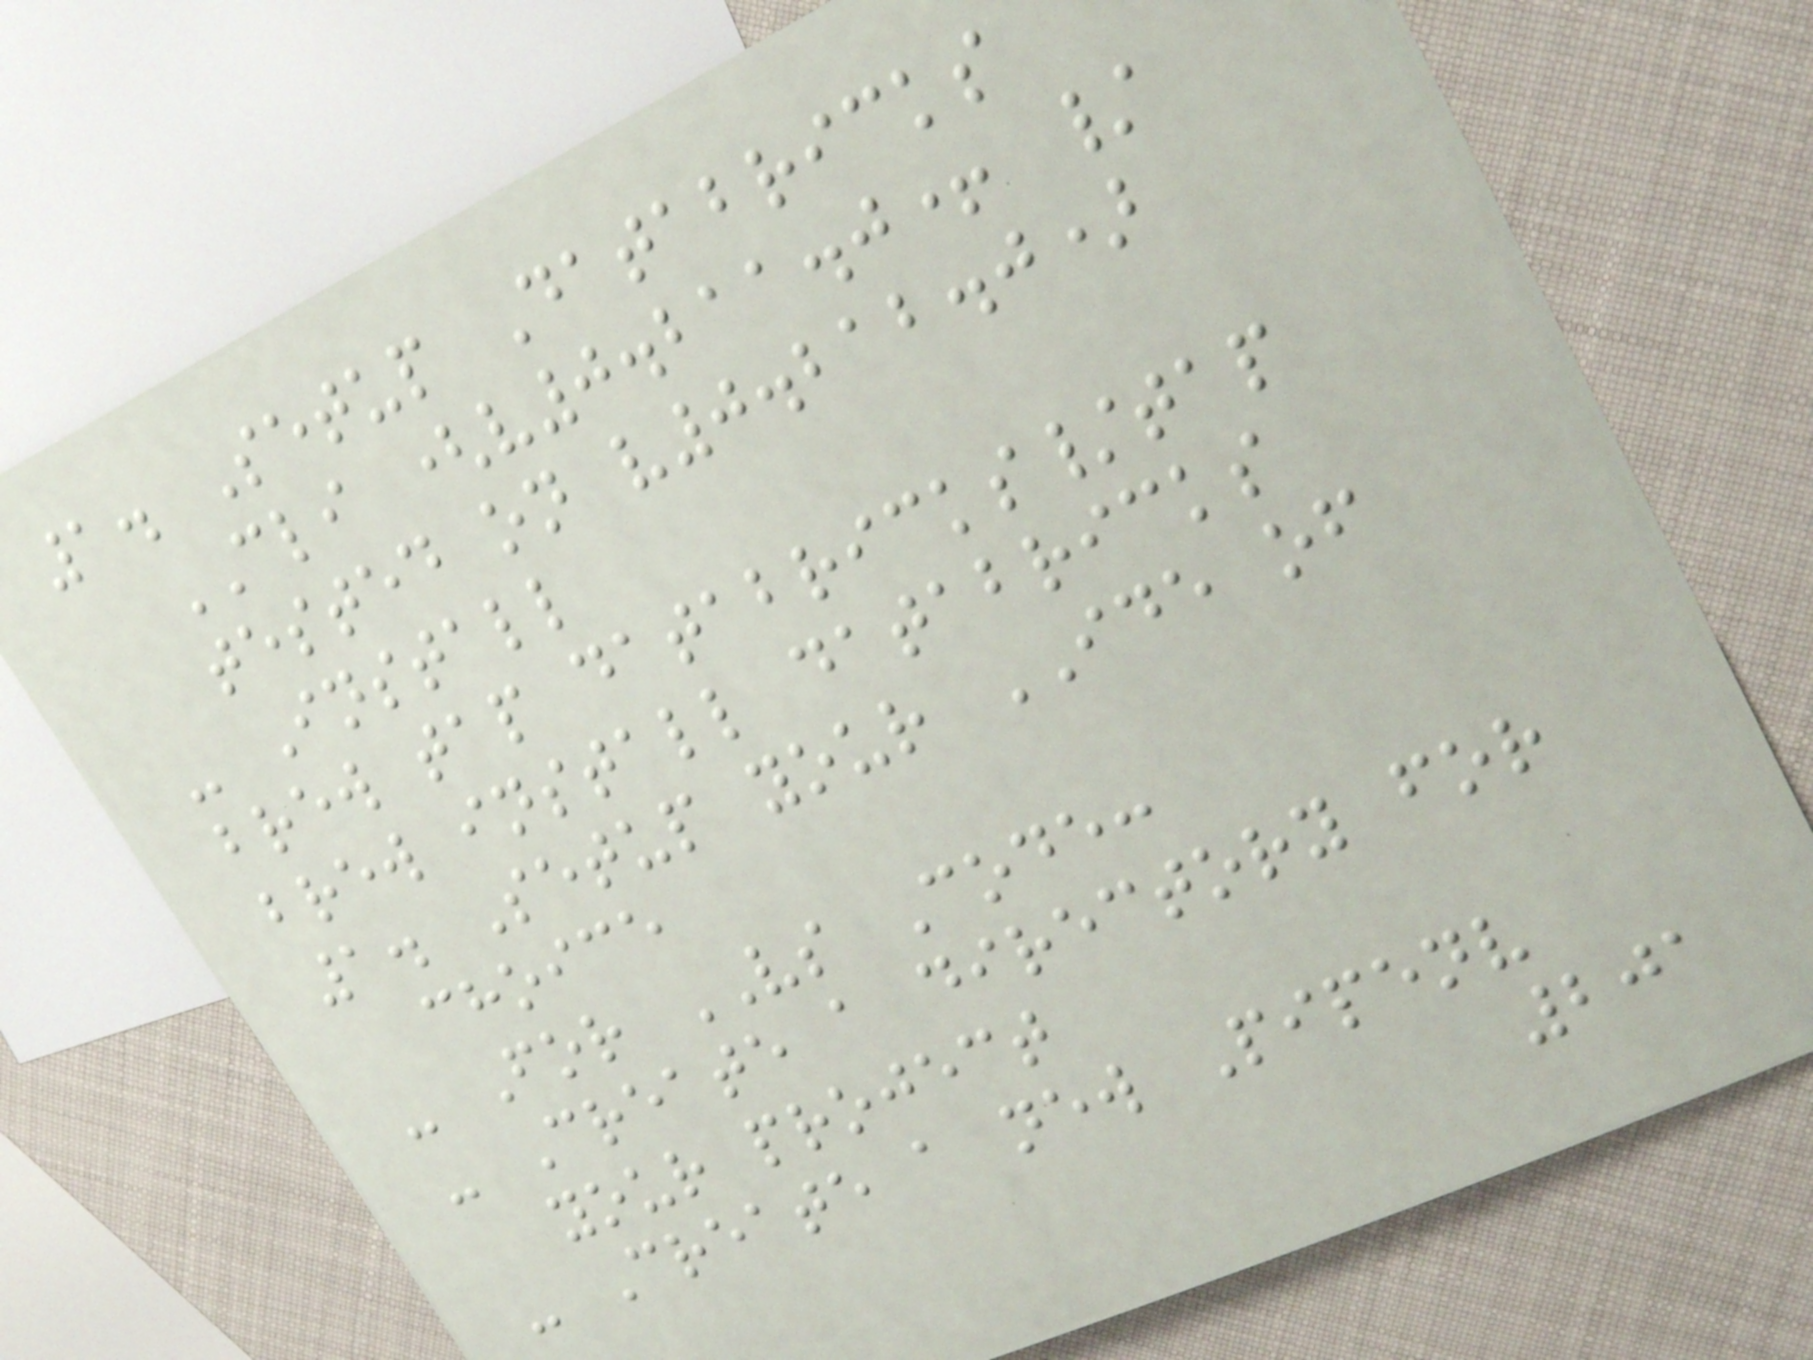1. Setup Databricks
CLI (v0.211.0+ /
tested on v0.212.0)
- Install
brew tap databricks/tap
brew install databricks
1. Setup your IDE of
choice
- For VS Code:
- Create a directory for
your project
- Create a new Pipenv
201
